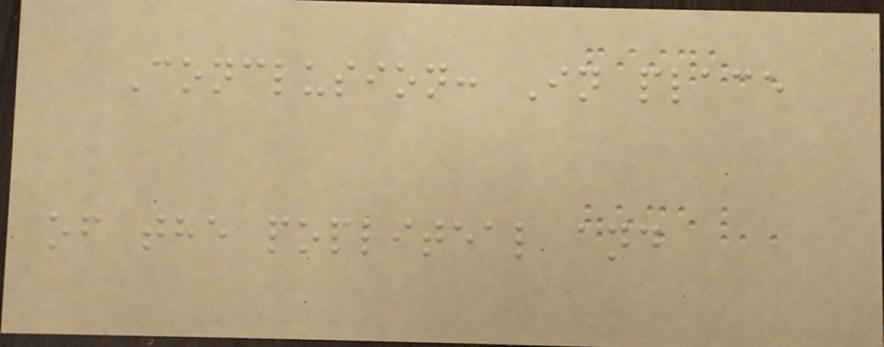Conclusion: In place
of the popliteal and
